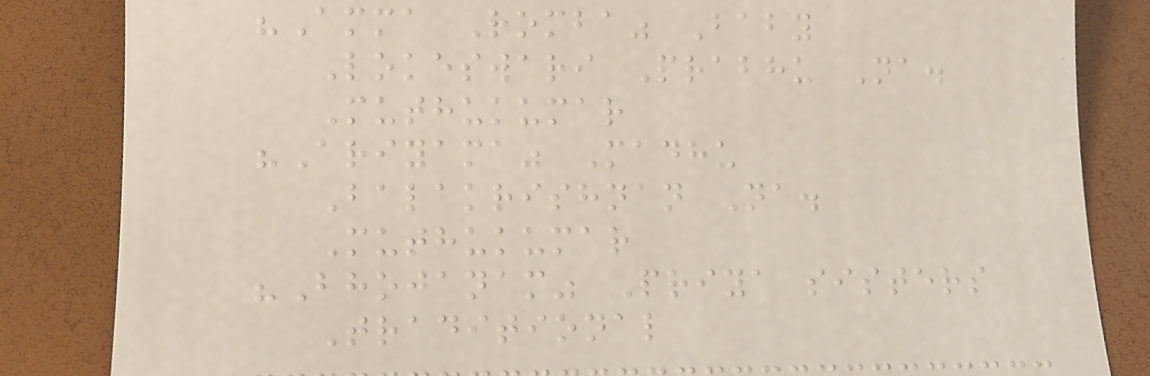"Amma Romba" Baby
Lokeswari Prabhu Na.
Muthukumar
"Ariyama" Madhu
Balakrishnan Na.
Muthukumar
"Bhojanam" Priya sisters
Traditional
